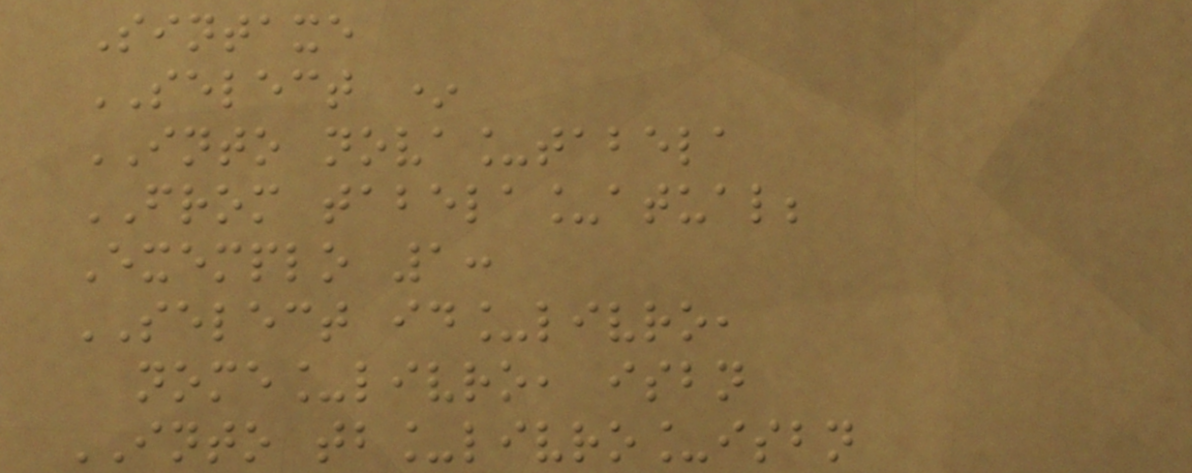Sintaxe
SELECT *
INTO nova_tabela
FROM tabela_atual;
Exemplo 1:
SELECT id_livro,
nome_livro, isbn
INTO tb_livro_isbn
